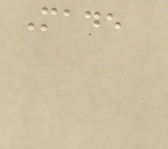Made
